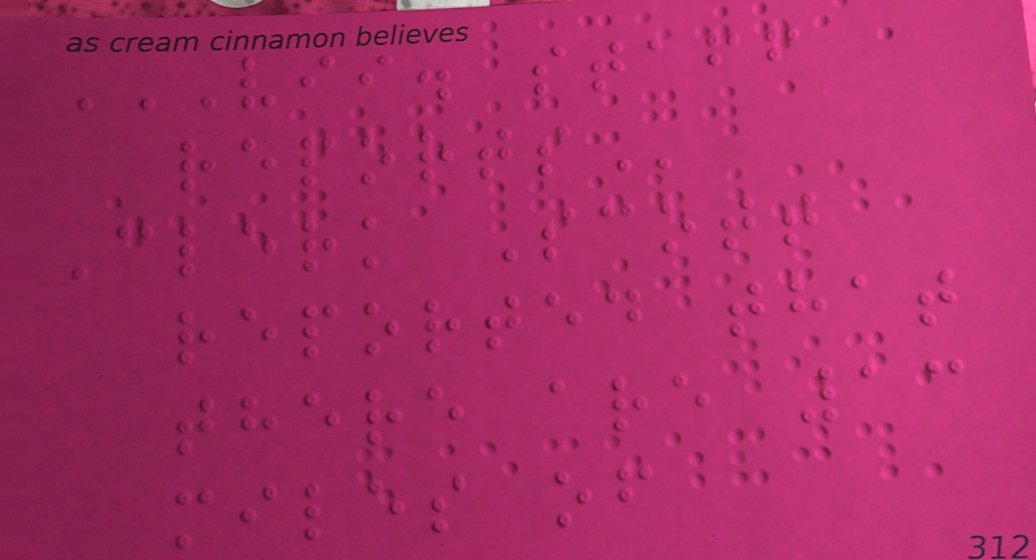VII. STAFF
REPORTS
Clerk Scott
reported that
there are 13
miles of
